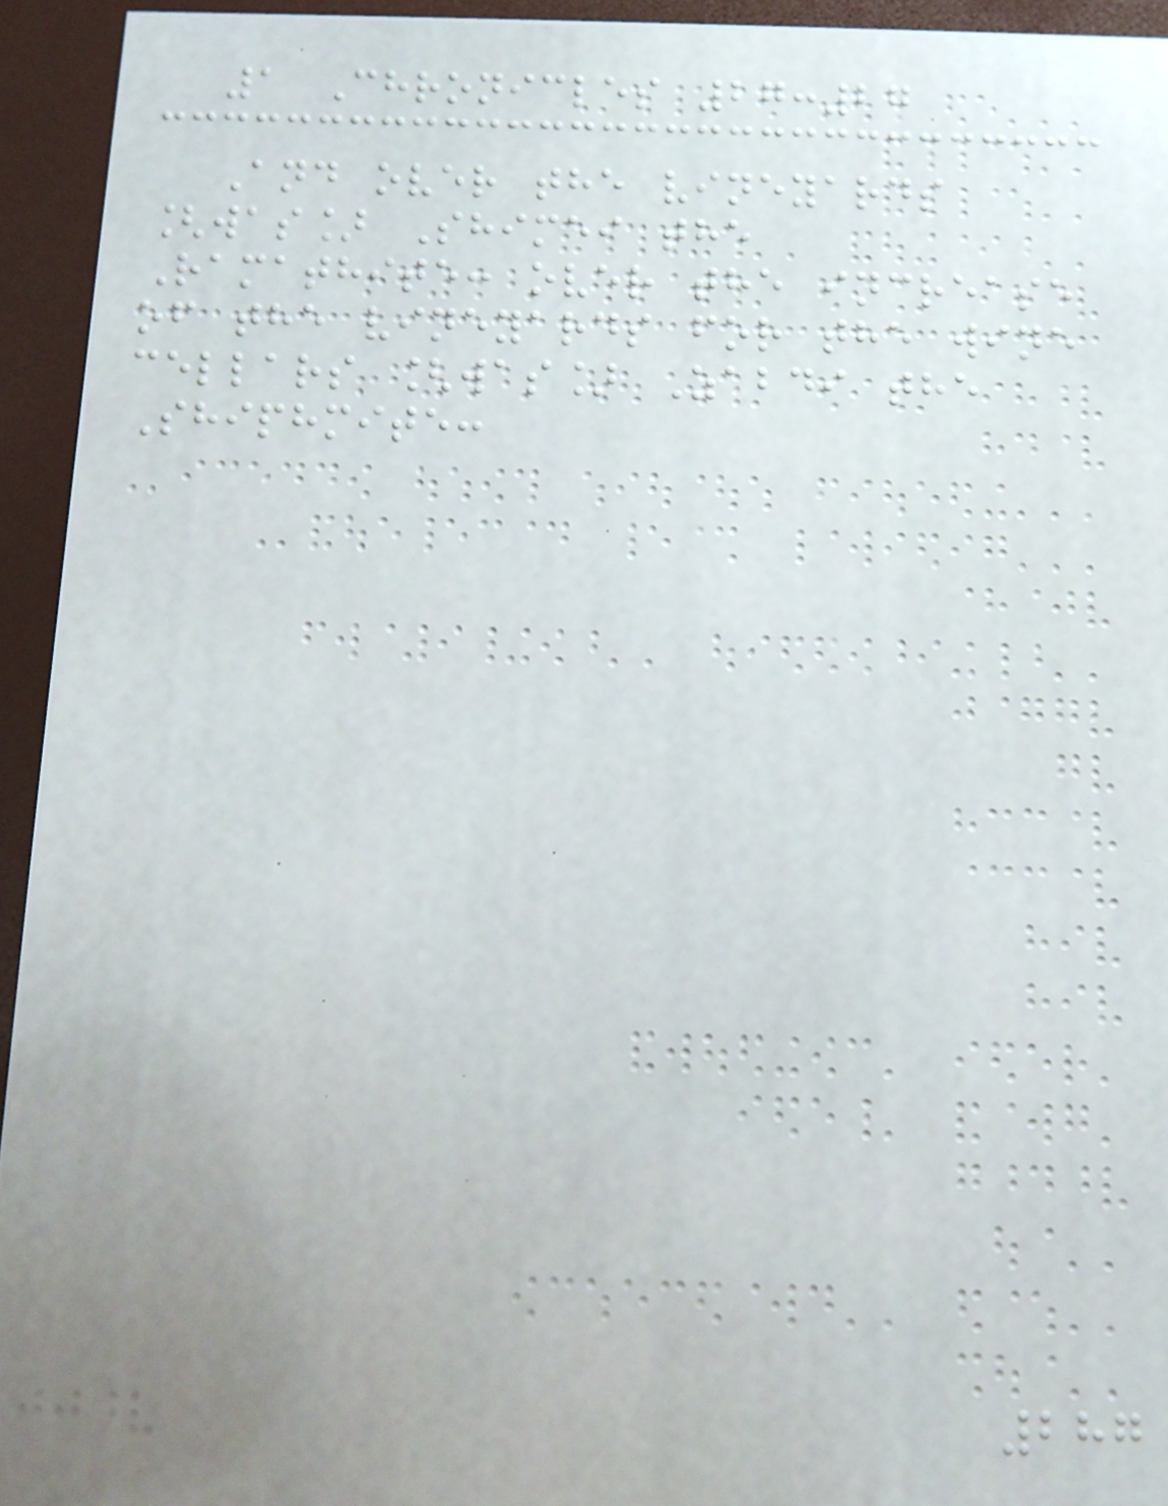1 Chronicles 27:27
And over the vineyards
[was] Shimei the
Ramathite: over the increase
of the vineyards for the wine
cellars [was] Zabdi the
Shiphmite:
287
